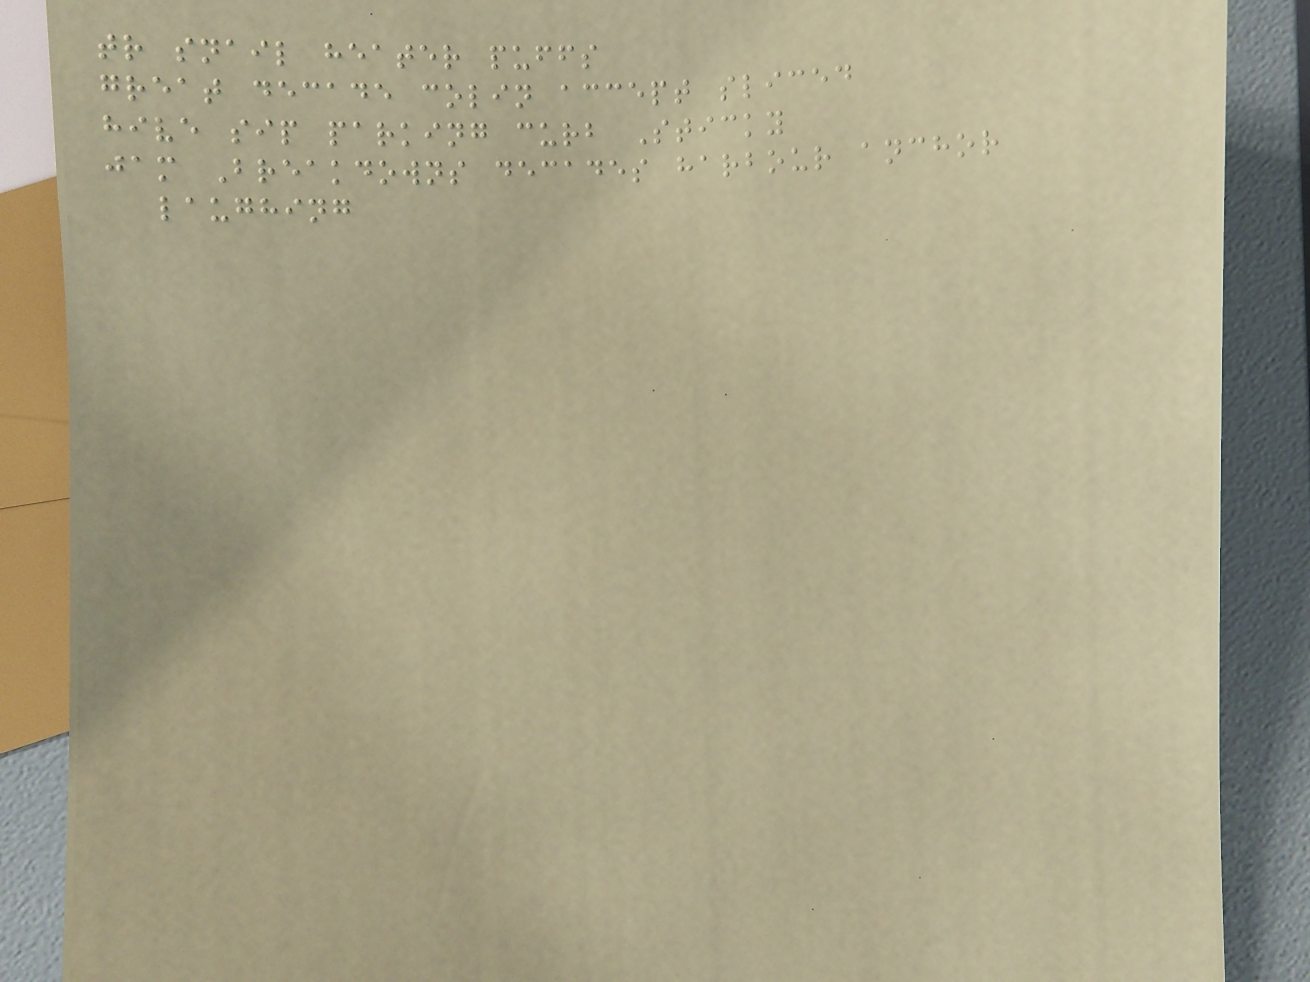tr snail heater puffs
great decade colin accept sliced
hive sip parking curb Sticky
jam Breakdowns decades harbour anchor
laughing
